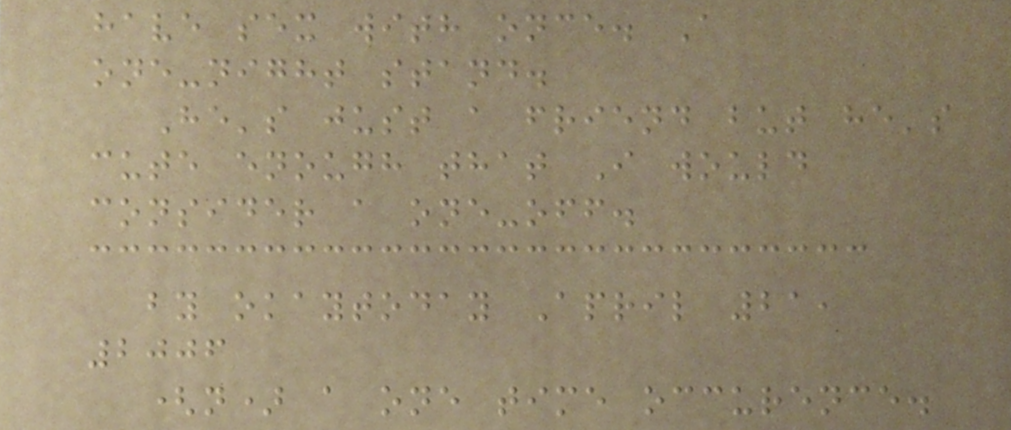have sex with once. A
one-night stand.
He's just a friend but he's
cute enough that I would
consider a one-off.
by okaytoday April 21,
2006
(n) a one time occurence.
